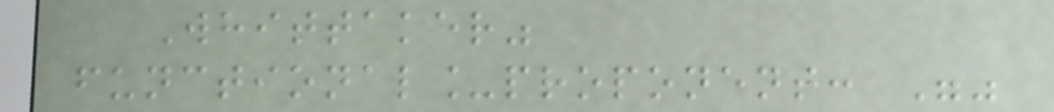Whittaker"
functional_proponent: ""
